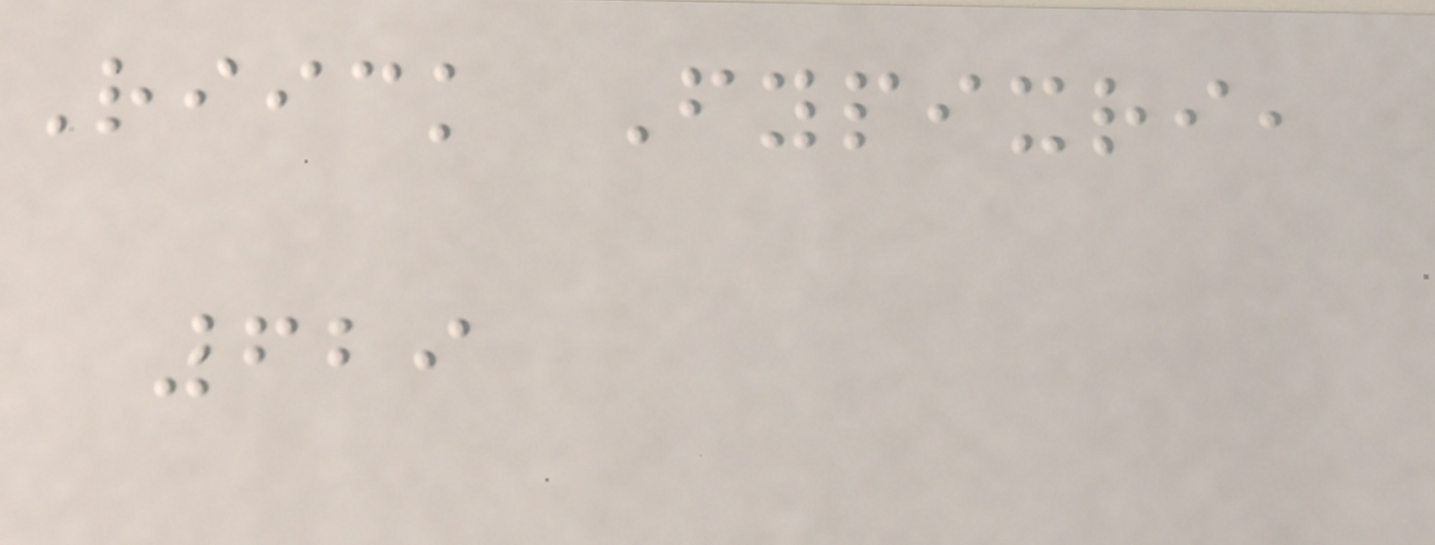Riick Fypixri,
629
